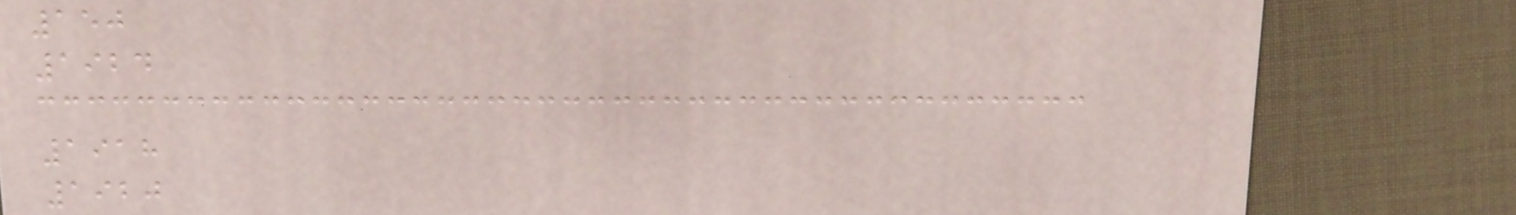150
1924
1918
1920
